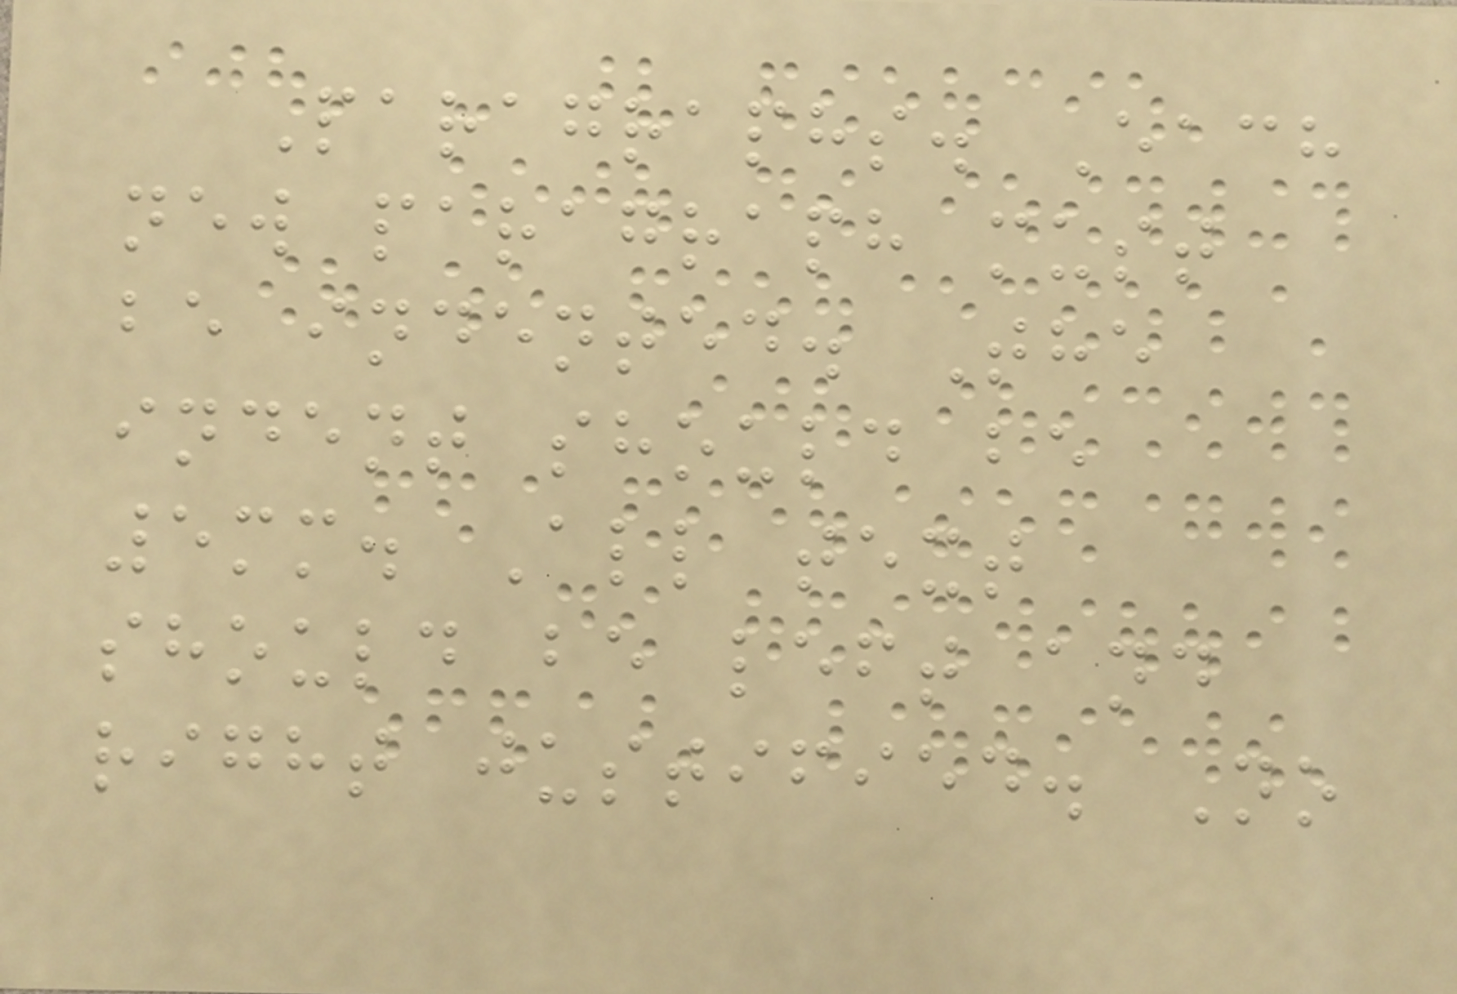Paragraphs. Each
new paragraph must
be indented. The
indent should be
5mm. All text
should be left and
right justified. No
